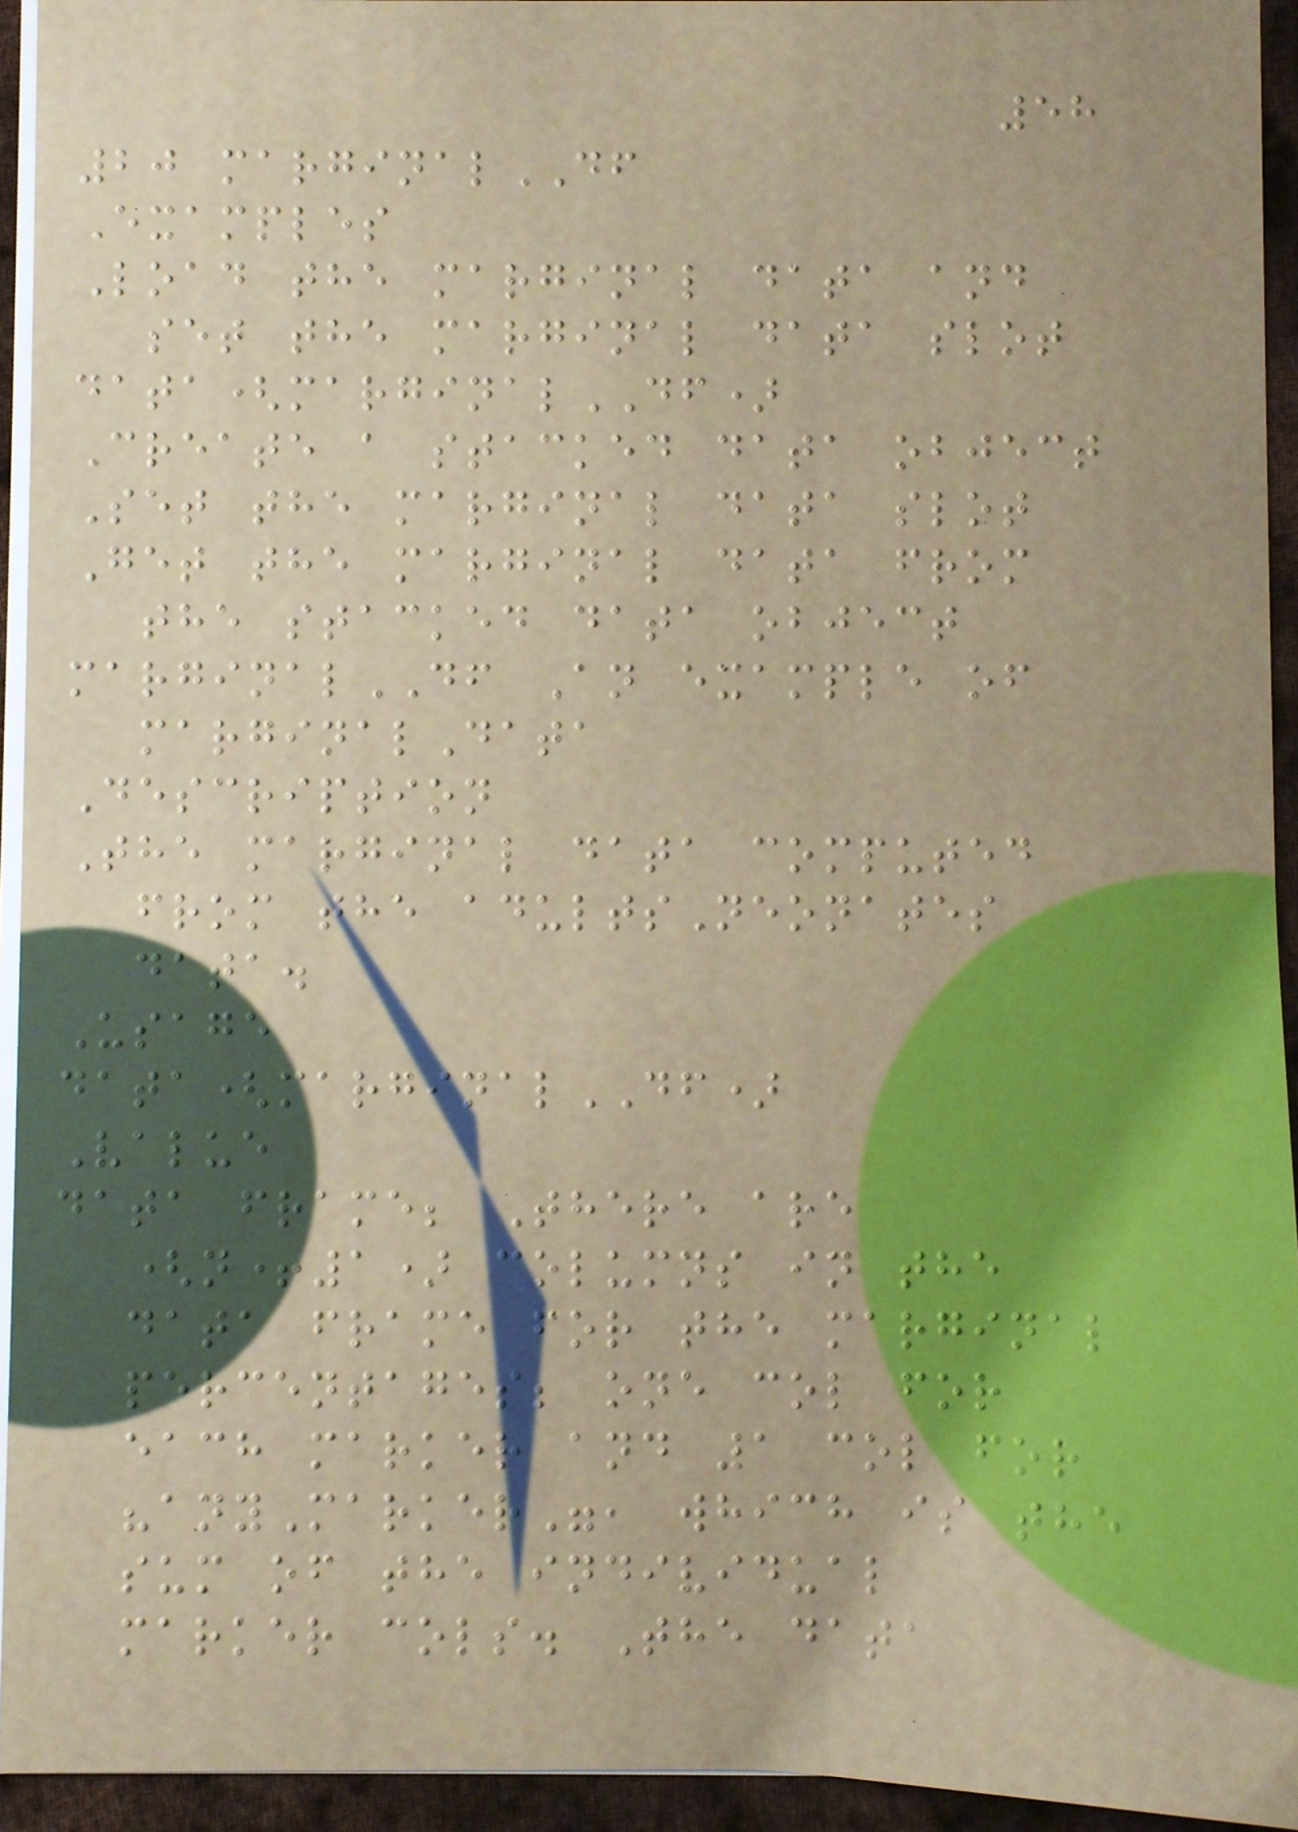58
20 marginalDF
Examples
Load the marginal data and
set the marginal data slot
data(marginalDF)
Create a stacked data object
Set the marginal data slot
Get the marginal data from
the stacked data object
marginalDF An example of
marginalData
Description
The marginal data computed
from the adultsNeonates
data.
Usage
data(marginalDF)
Value
data frame; There are
(n+1) columns in the
data frame for the marginal
percentages; one col for
each marker and 1 col for
"anyMarker", which is the
sum of the individual
marker cols. The data
